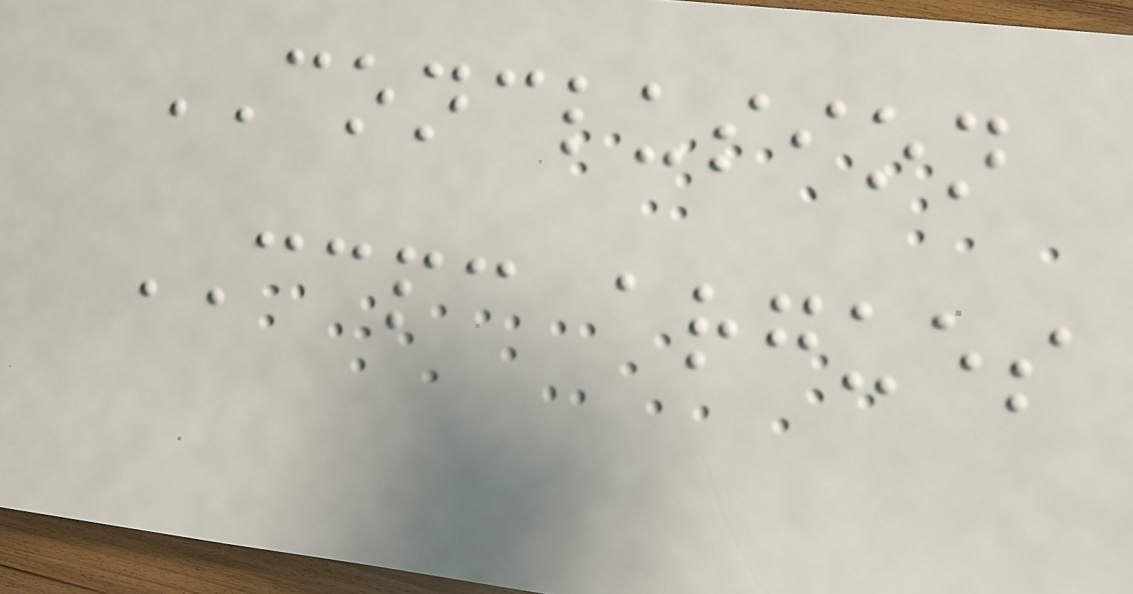CONCLUSION
CCPC argues
